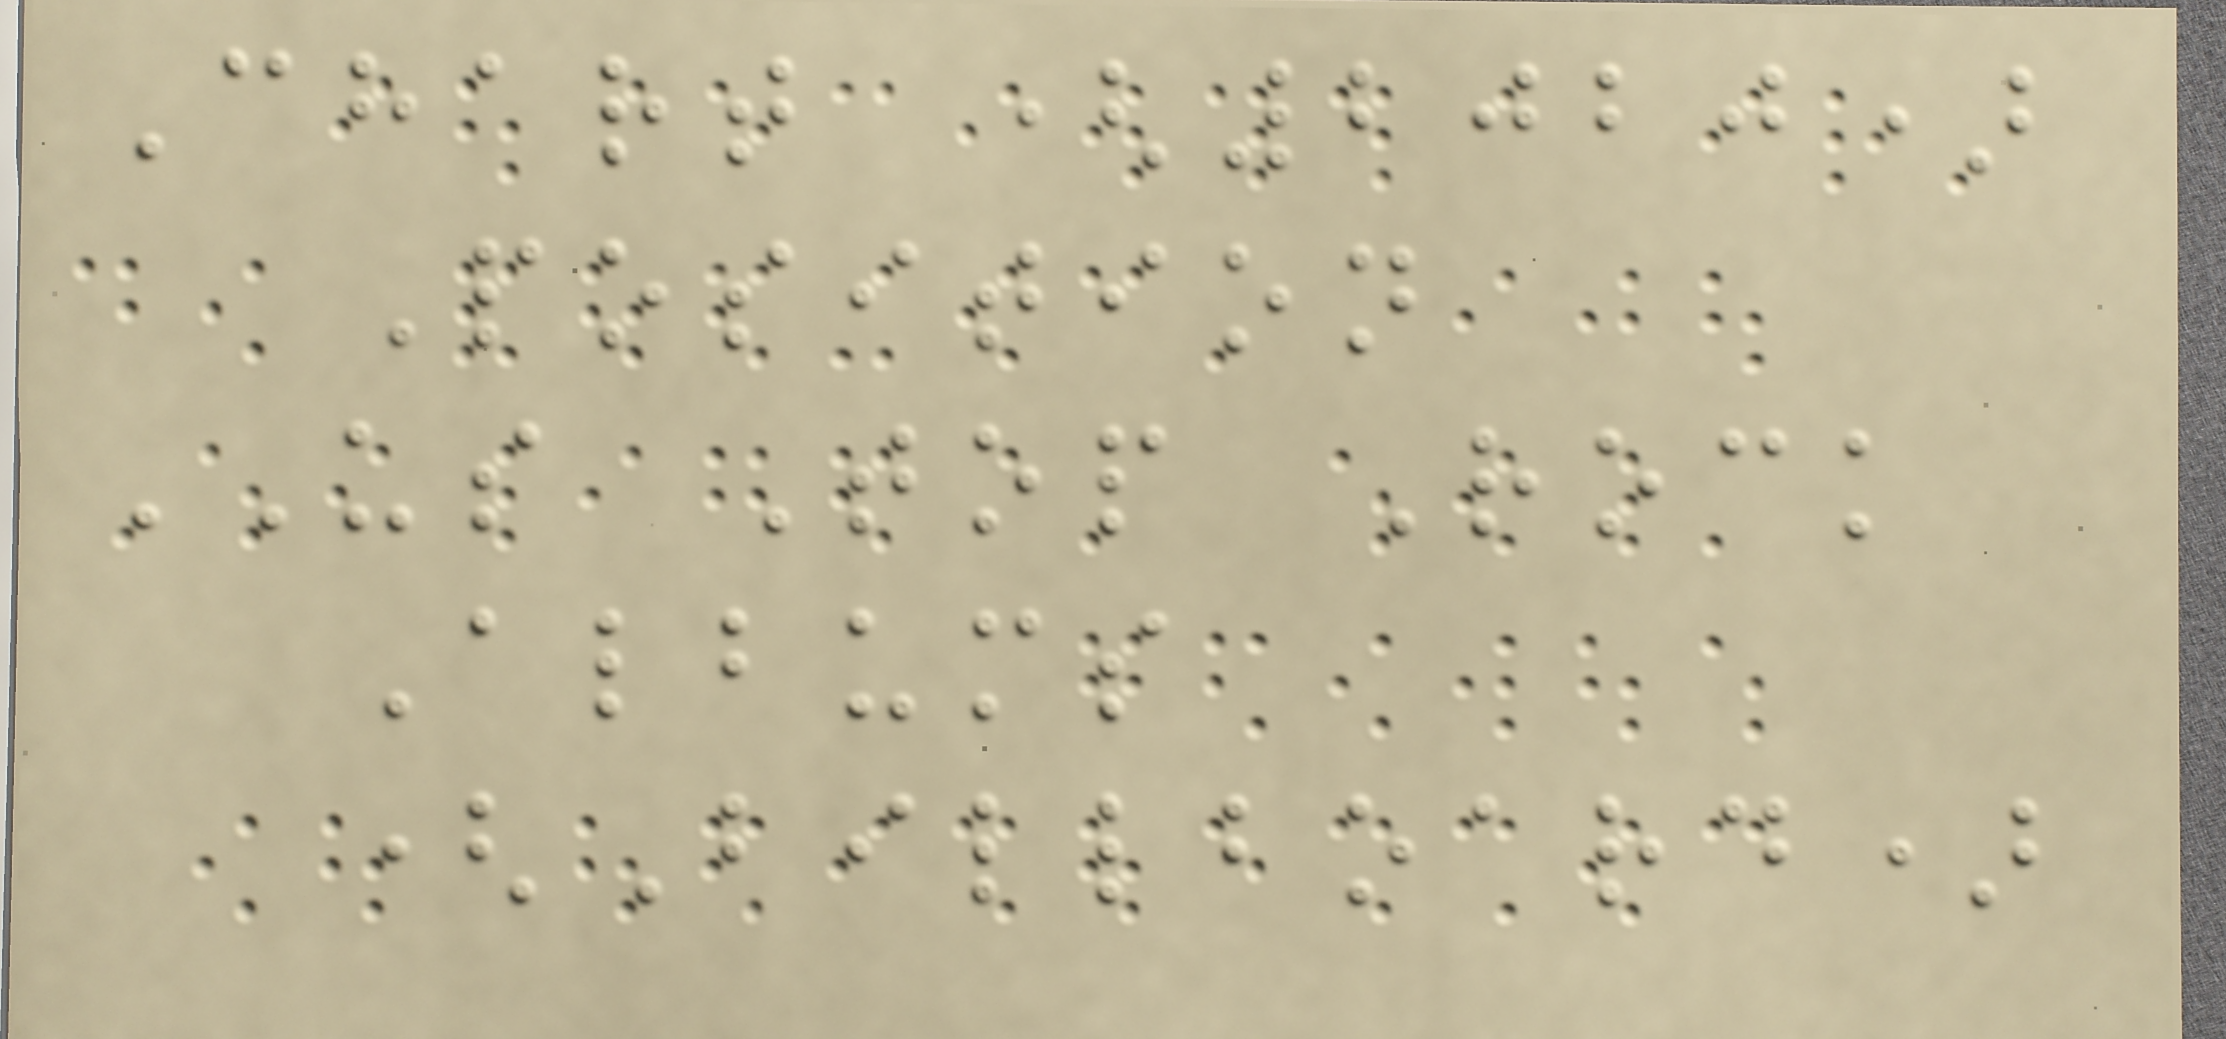Chart (2020)
Position
US Top Rock
Albums
(Billboard)
